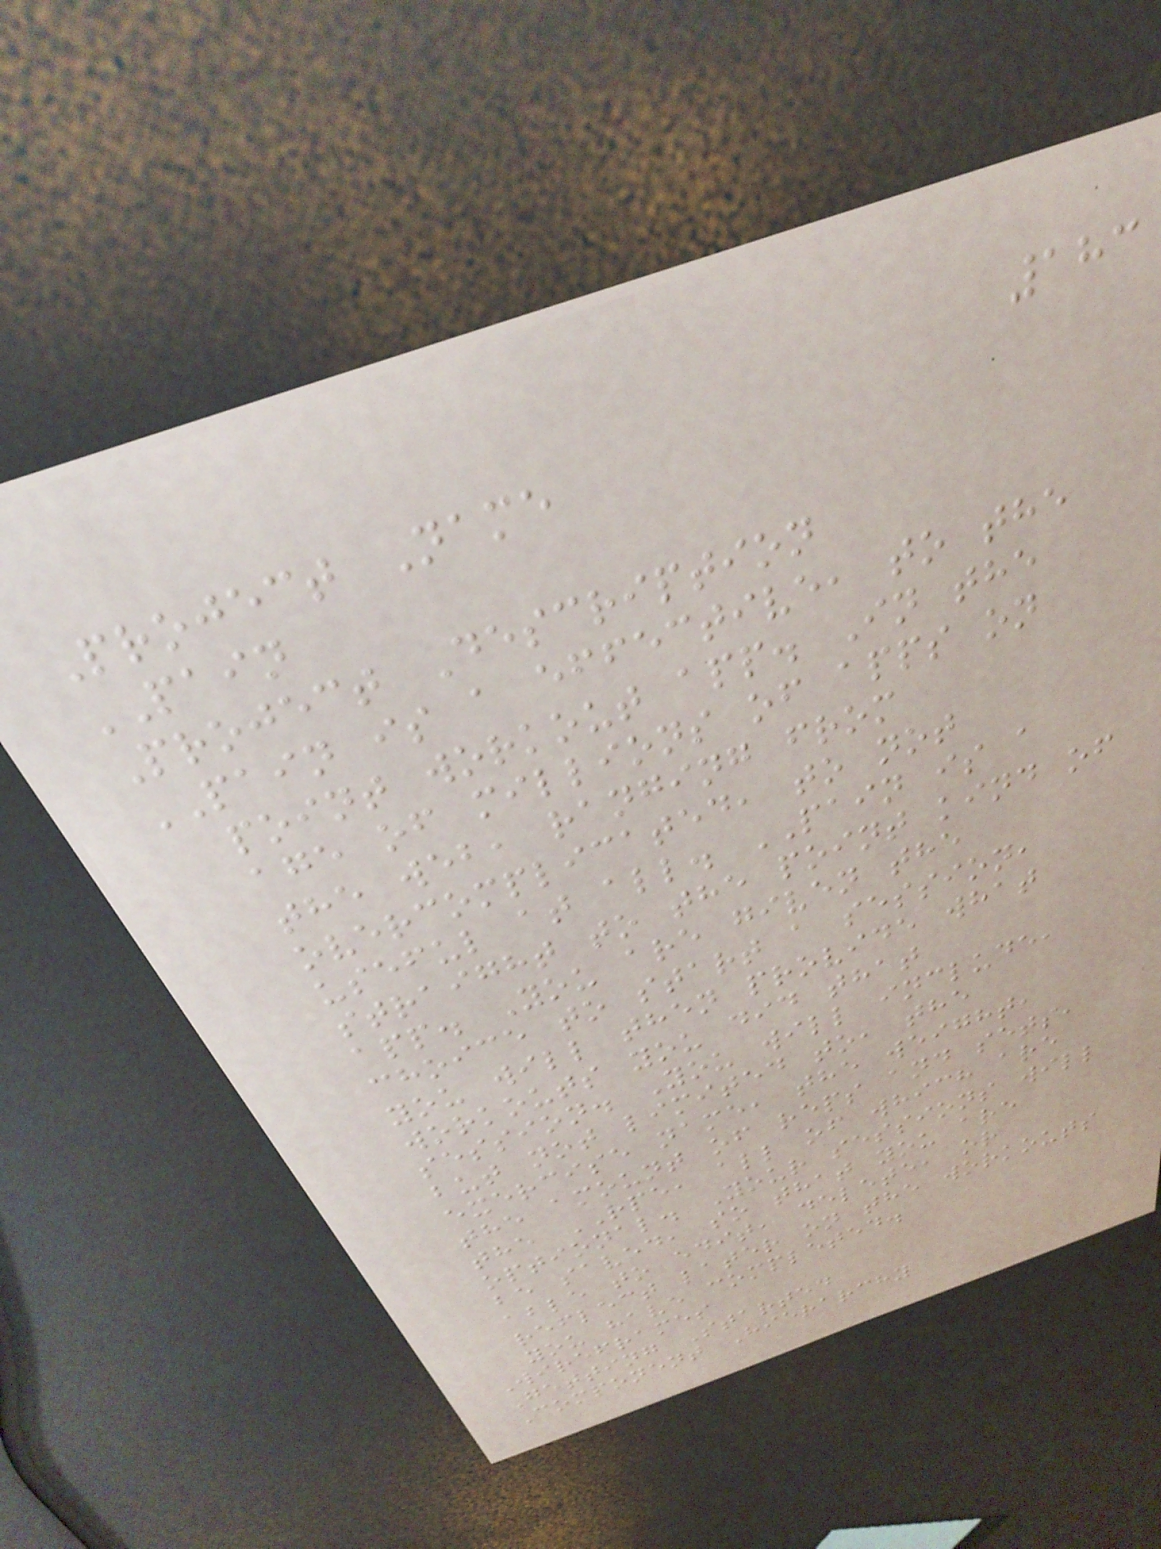183
Project Name
PAIN
Project Description
PAIN is a effective, to the
point workout app. In the
age of millions of apps on
the web, ranging from
overcomplicated, to not
useful at all. PAIN is a
straight to the point kind of
app. You are given the
choice to start a session,
you will then provide what
workouts you did that
session. You will include,
but not limited to, the
exercise name, the weight,
the amount of reps and sets,
the RPE, all of which are
optional. Your sessions will
be saved, so that you are
able to edit, delete, or
reflect later on the workouts
you have completed.
Wireframes
Getting Started
Component Hierarchy
